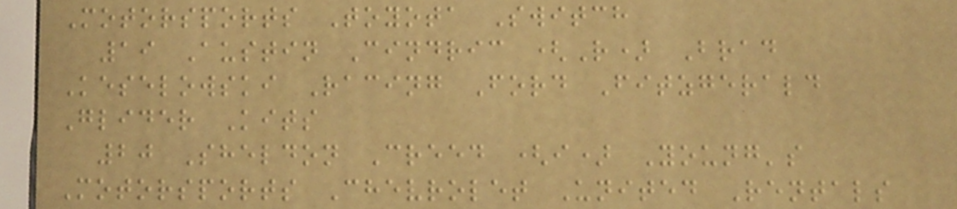Motorsports Toyota Switch
19 Austin Cindric (R) Brad
Keselowski Racing Ford Fitzgerald
Glider Kits
20 Sheldon Creed (i) Young's
Motorsports Chevrolet United Rentals
